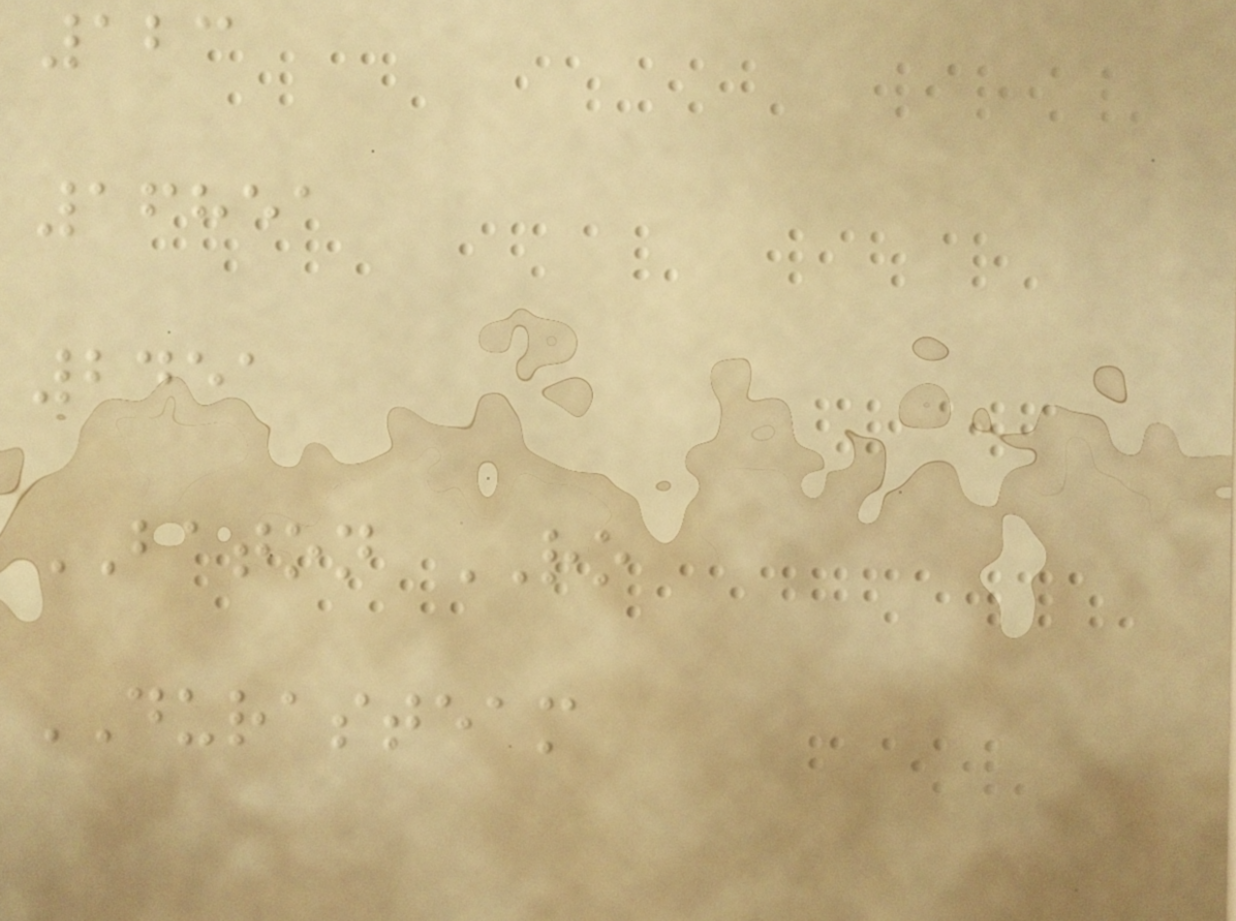123
16851
2451
BATON RO
DURASTEAM
